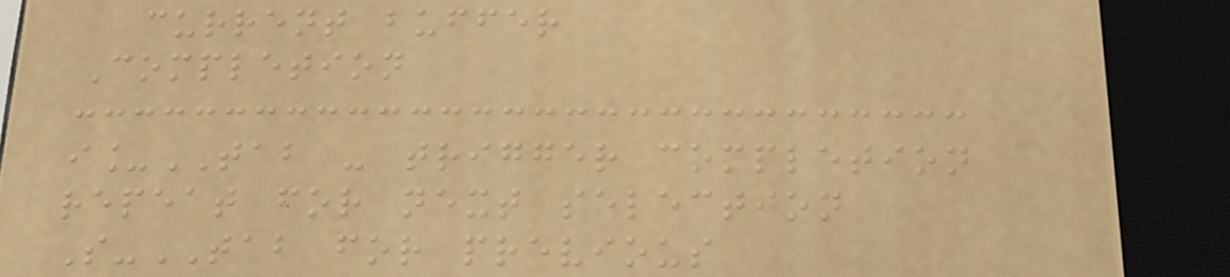current buffer
Completion
i_TAB - trigger completion
repeat for next selection
S-TAB for previous
